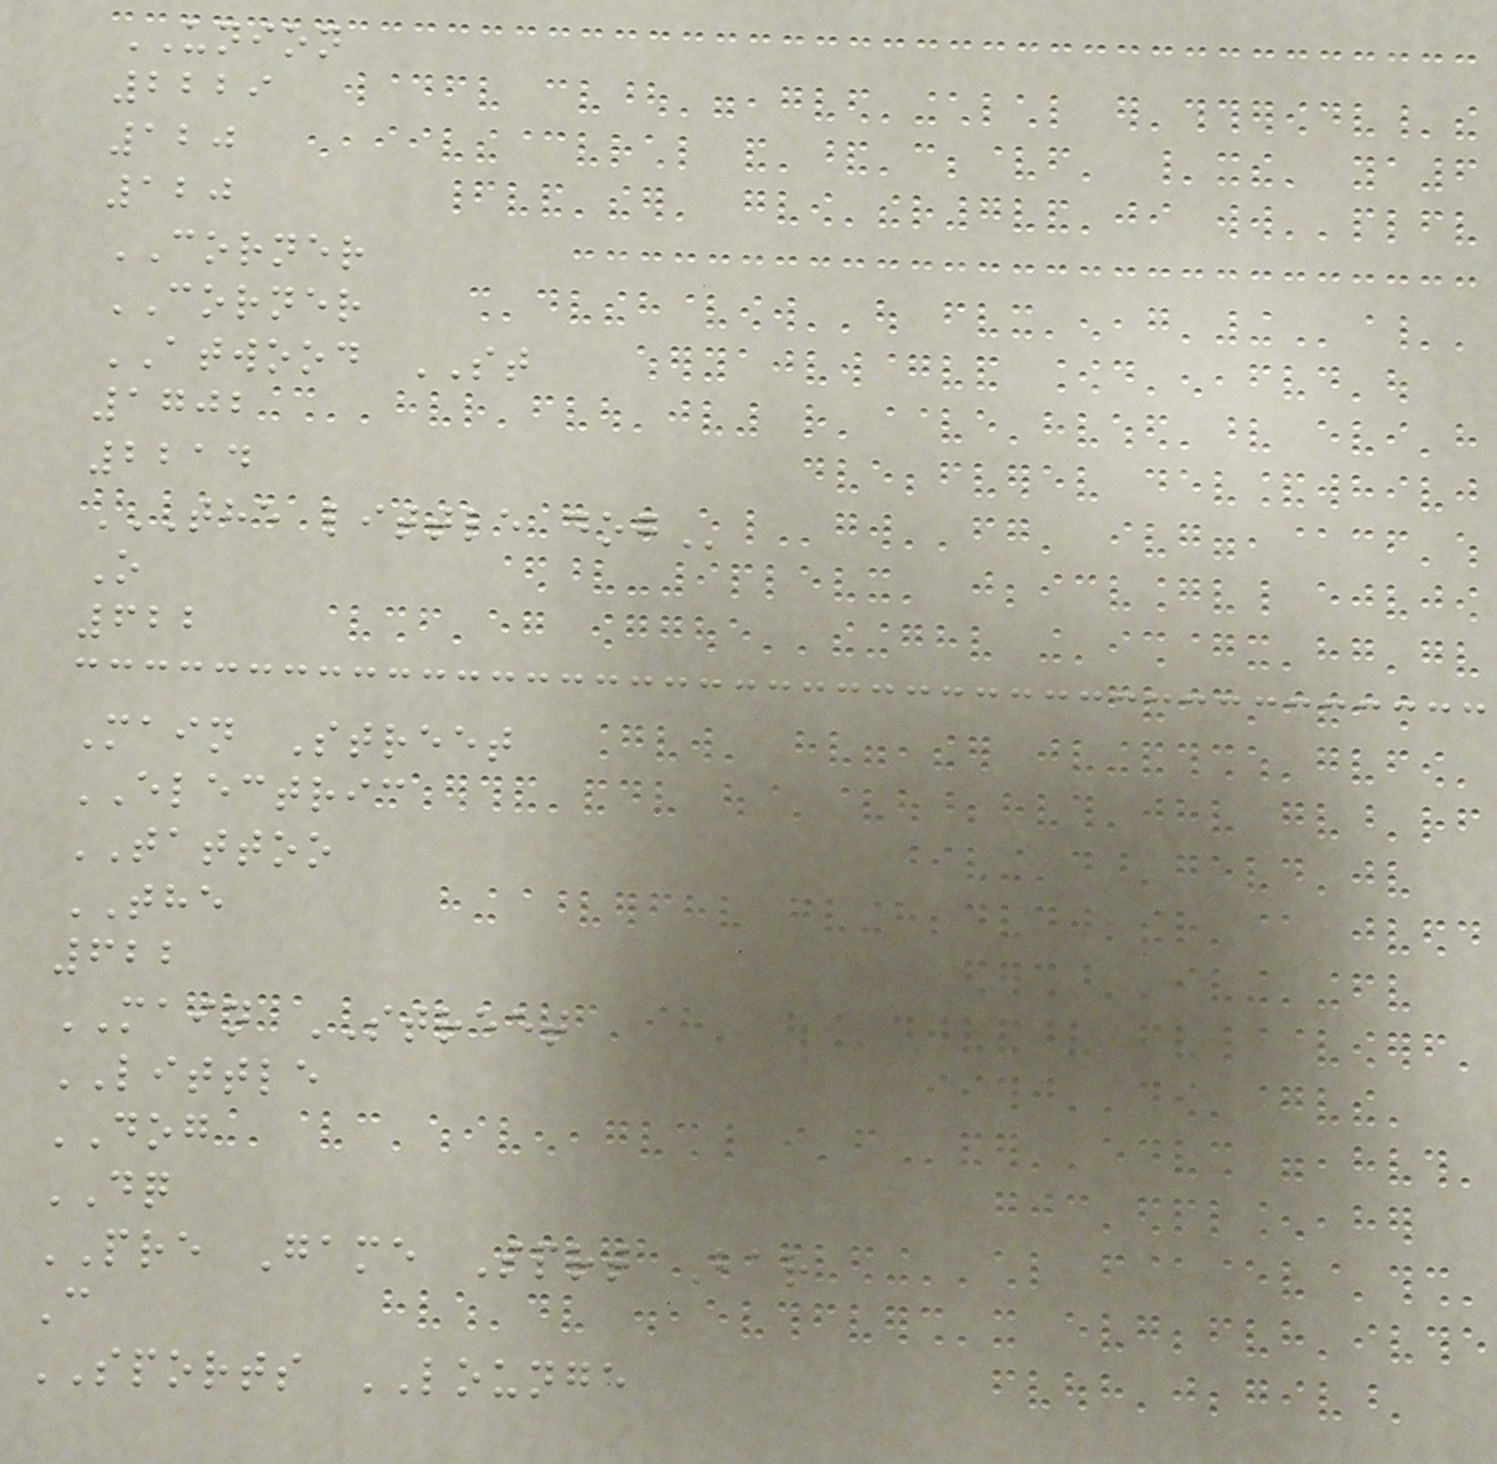UNION
2229
120
120
CORNER
CORNER
ATWOOD ST
1702
2214
THE LITTLE DOG
O
622
Main Street
ELECTRIC
TATTOO
THE
622
MAIN STREET
LITTLE
DOG
DQ
PRE Game Sprt Bar
C
SPORTS LOUNGE
